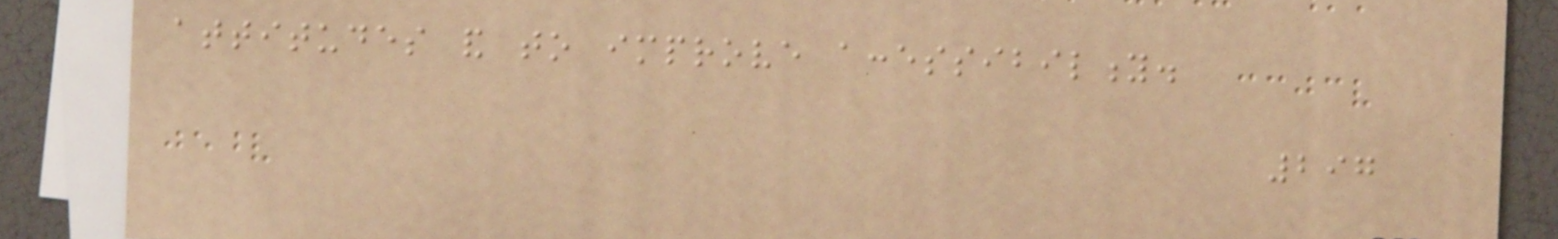attitudes and to improve accessibility.
297
